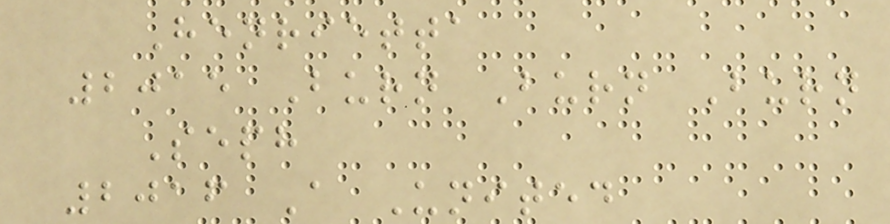Henrietta
2015 Burn Burn Burn
Seph
2016 A United
